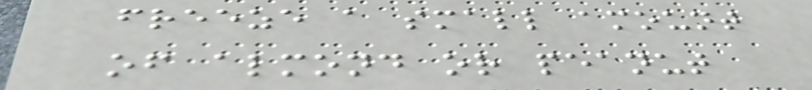freeze a small amount
of almond or peanut
